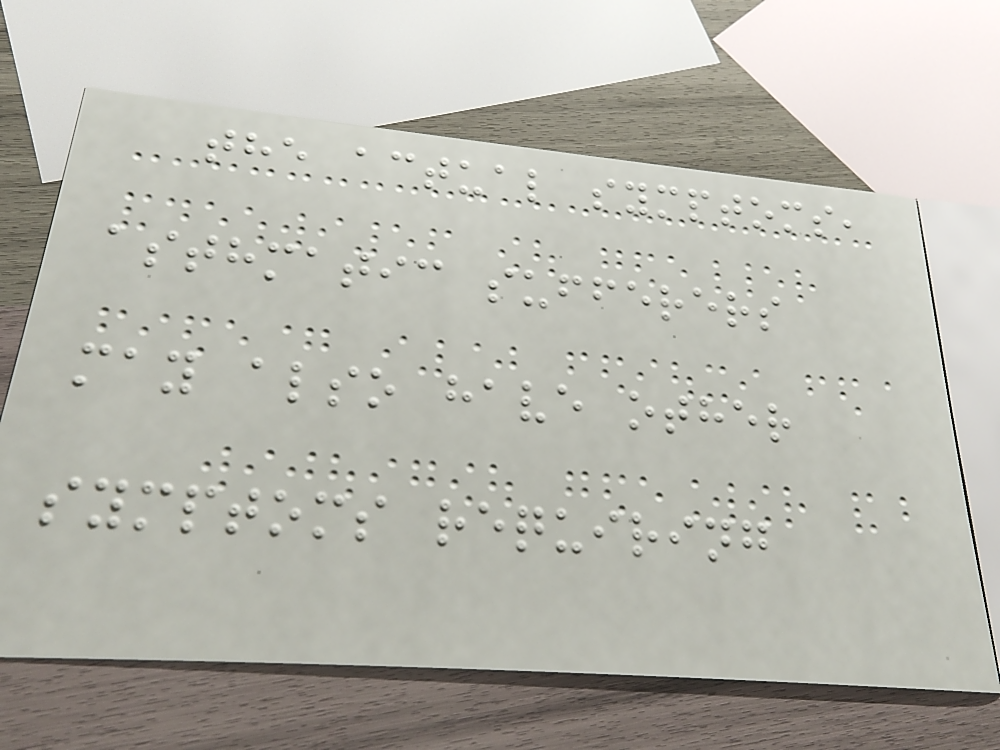the actual symptoms,
asthmatic sufferers
may also have other
symptoms requiring
